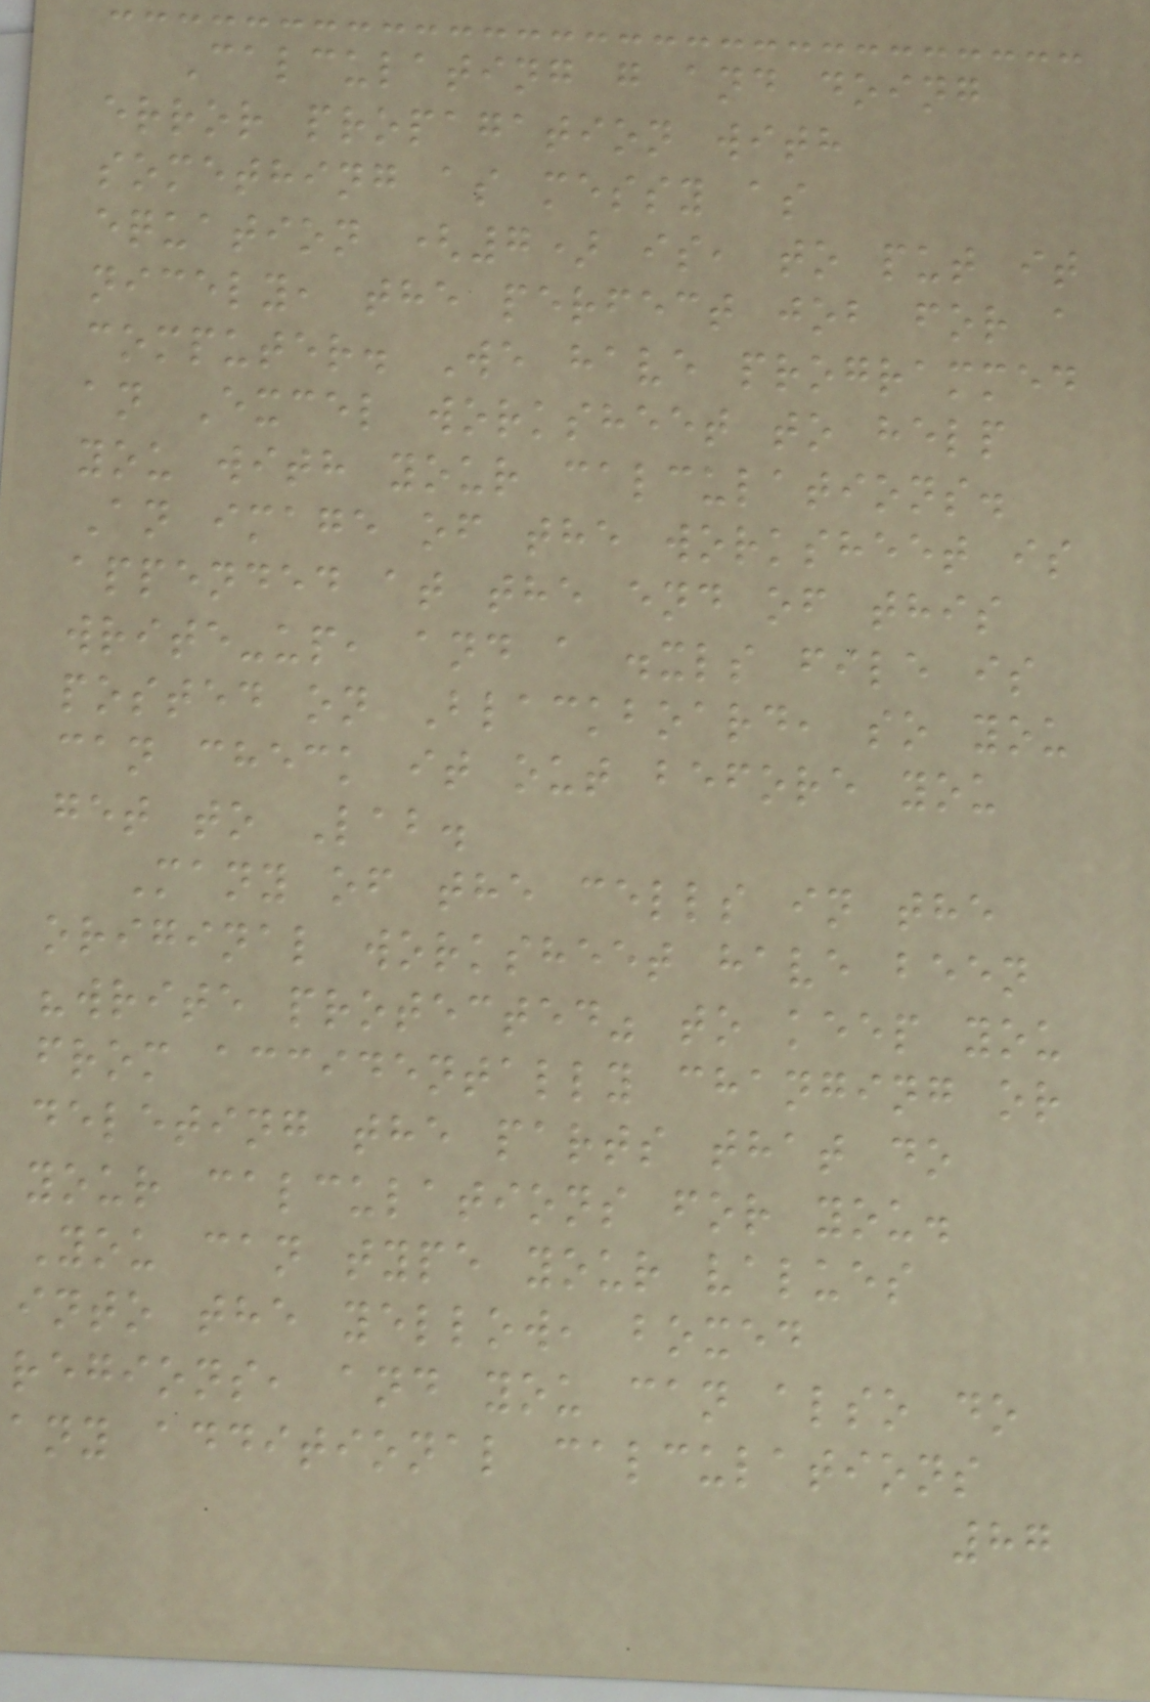Calculating g and doing
error propagation with
something as messy as
equation (7) is, to put it
nicely, the perfect job for a
computer. We have programmed
an Excel worksheet to help
you with your calculations.
An image of the worksheet is
appended at the end of this
write-up, and a .xls file is
posted on Blackboard, so you
can check it out before you
get to Lab.
Many of the cells in the
original worksheet have been
"write protected" to keep you
from accidentally changing or
deleting the parts that do
your calculations for you.
You can type your values
into the yellow, boxed
regions, and you can also do
any additional calculations
87
